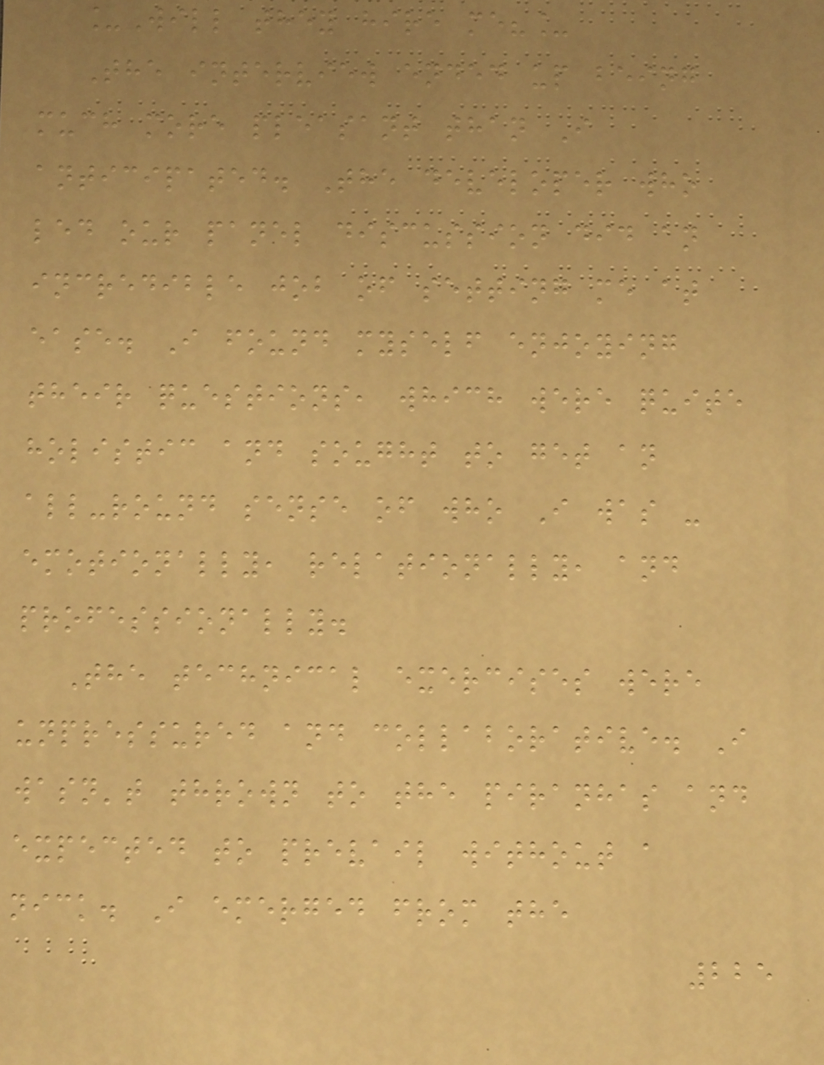_Will they hire me?_
The interview ended up being
much more pleasant than I
anticipated. The developer who
led our panel discussion did an
incredible job of setting me at
ease. I found myself enjoying
their questions, which were quite
holistic and sought to get an
all-round sense of who I was -
emotionally, relationally, and
professionally.
The technical exercises were
unpressured and collaborative. I
wasn't thrown to the piranhas and
expected to prevail without a
nick. I emerged from the
225
